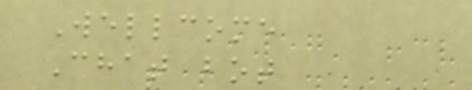Wellcome
Chat bot
